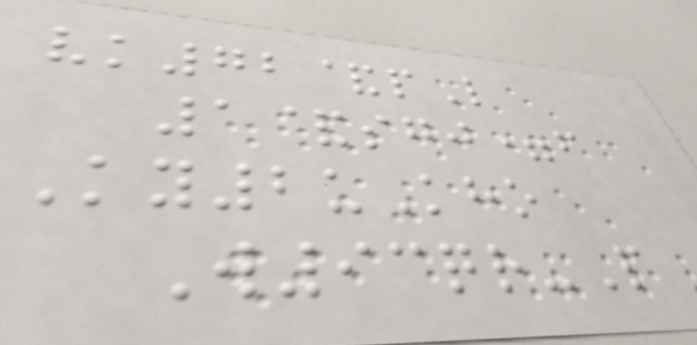vk72&pL
1&sgj=f
Ky2uKho
W93qr-P
